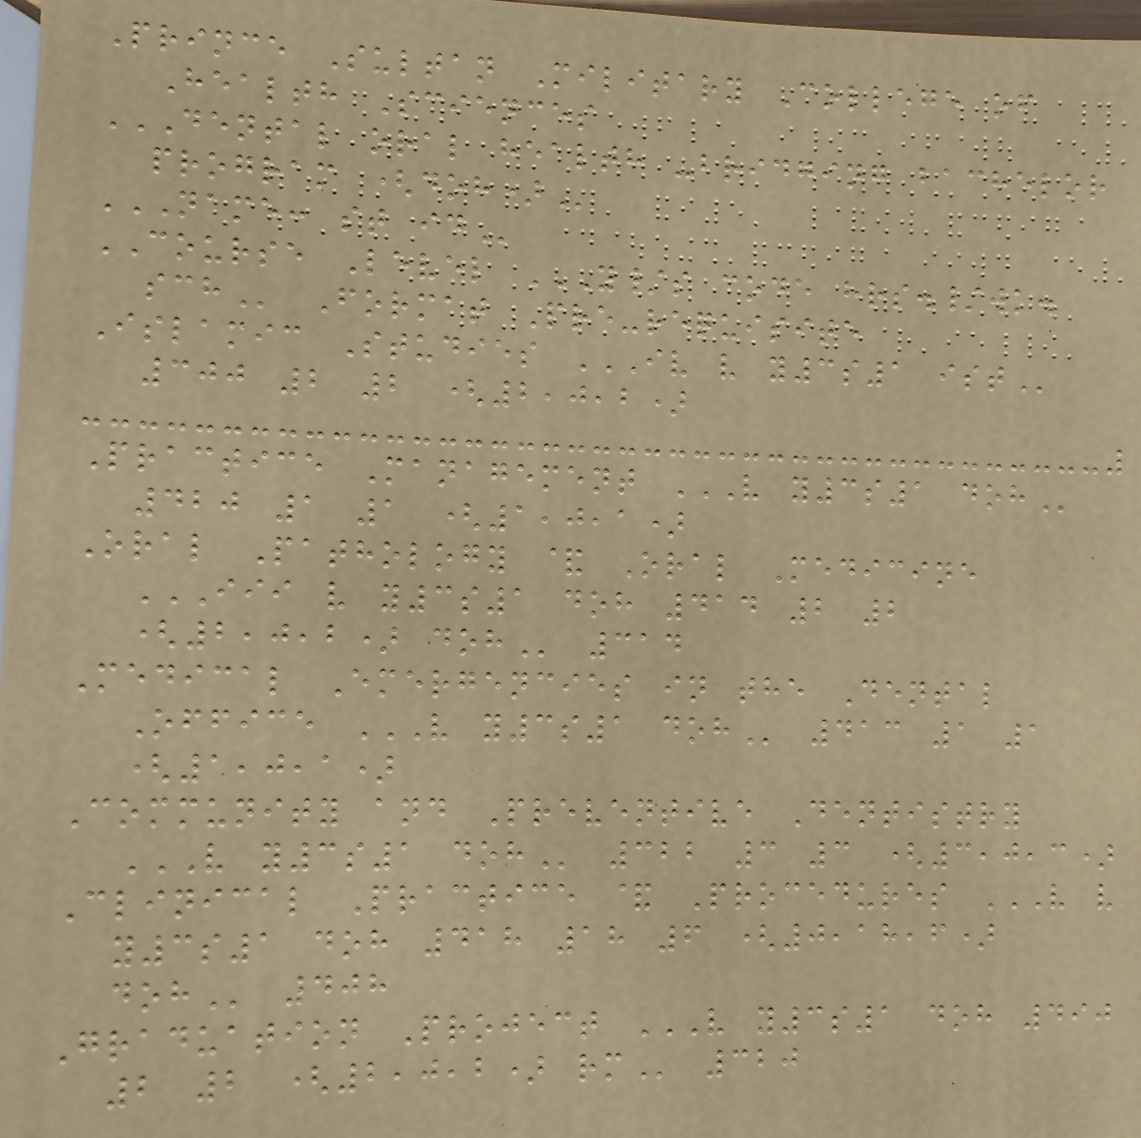Prince Sultan Military College of
Health Sciences
DENTAL ORAL HEALTH -BRIDGING BACHELOR
PROGRAM (DOH)
NAME: ST ID
COURSE Level Y/S CODE HRS./WK.
SCH Format Pre-requisite
Islamic Studies IV V Y3S1 IST
300 2 2 (2,0,2)
Practice Management V Y3S1 DOH
420 1 1 (1,0,1)
Oral Pathology & Oral Medicine
III V Y3S1 DOH 414 2 2
(2,0,2) DOH 314
Medical Emergencies in the Dental
Office V Y3S1 DOH 413 1 1
(1,0,1)
Community and Preventive Dentistry
V Y3S1 DOH 322 3 3 (3,0,3)
Clinical Practice & Procedures V V
Y3S1 DOH 418 18 6 (0,18,6)
DOH 408
Graduation Project V Y3S1 DOH 490
2 2 (2,0,2) RM 320
